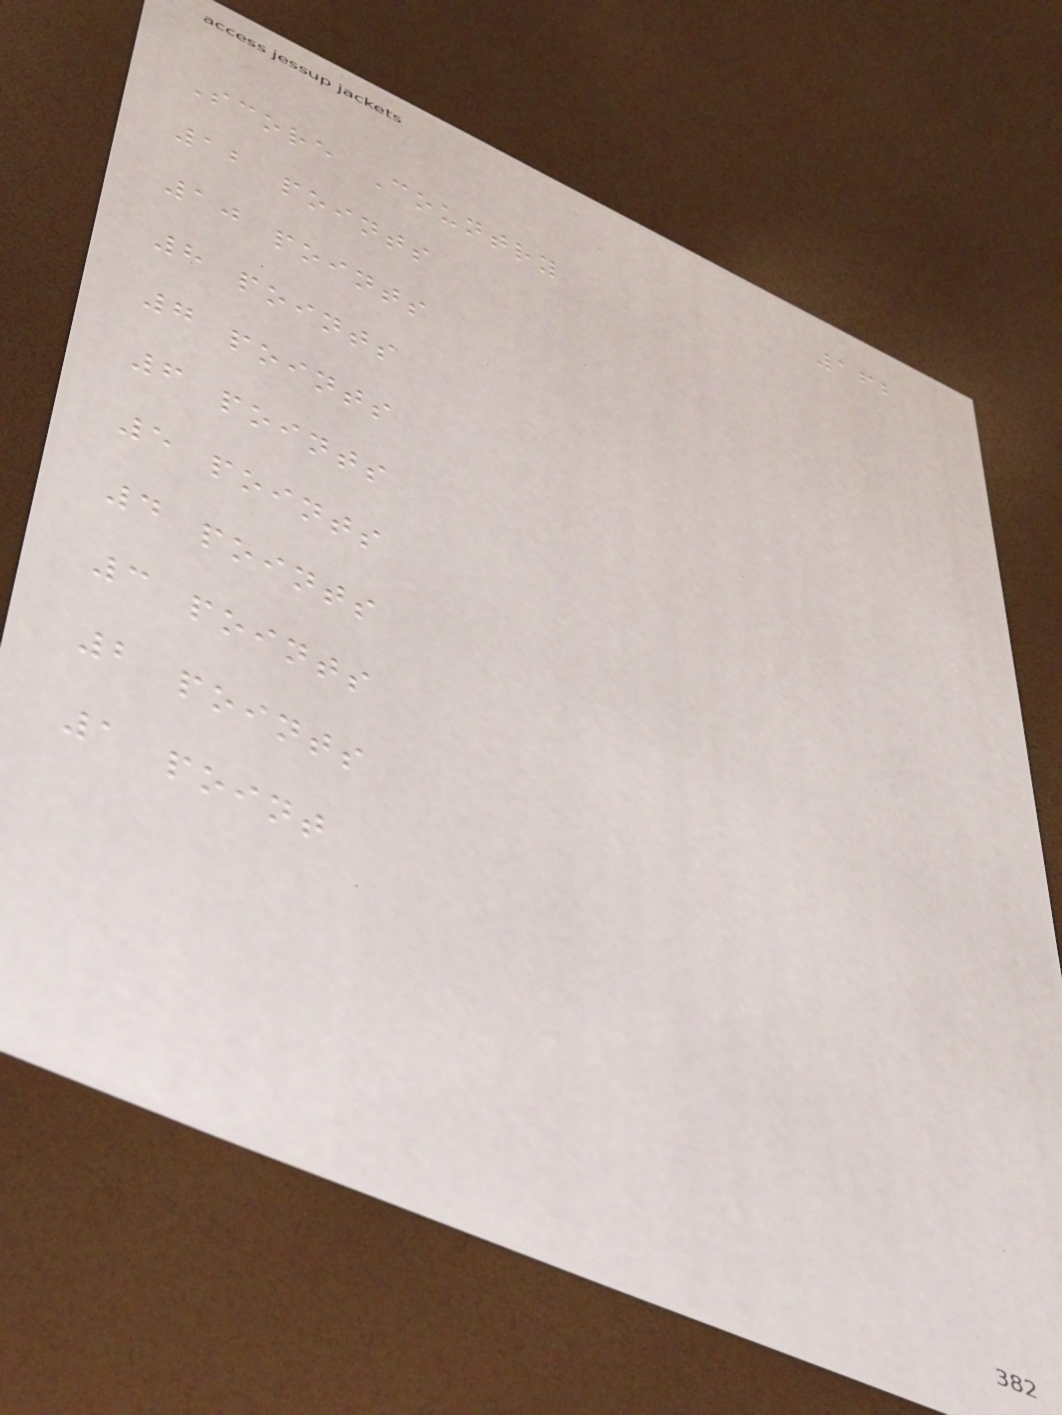162
Score Country
12 points
10 points
8 points
7 points
6 points
5 points
4 points
3 points
2 points
1 point
